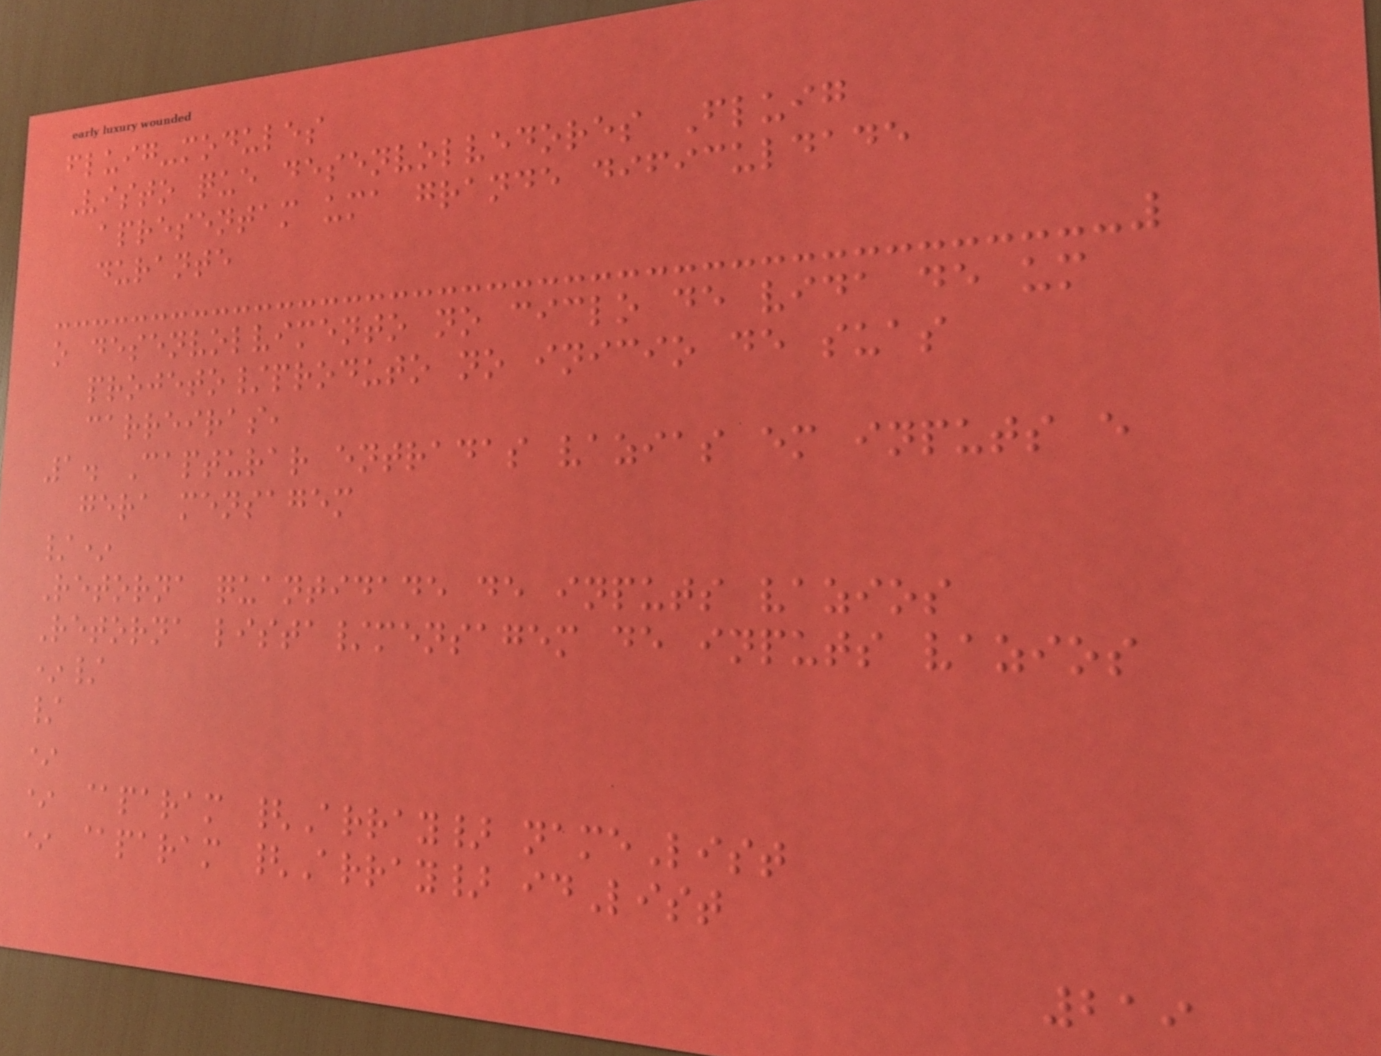fluig-modules
Visto que desenvolvedores Fluig
apresentam uma grande dificuldade
durante
o desenvolvimento no ciclo de vida de um
projeto/produto no inicio de suas
carreiras,
1. Capturar entradas vazias em inputs e
gera mensagem
/*
Retorna quantidade de inputs vazios
Retorna lista/mensagem de inputs vazios
*/
/
*
* @param {Array} nameList
* @param {Array} idList
219
